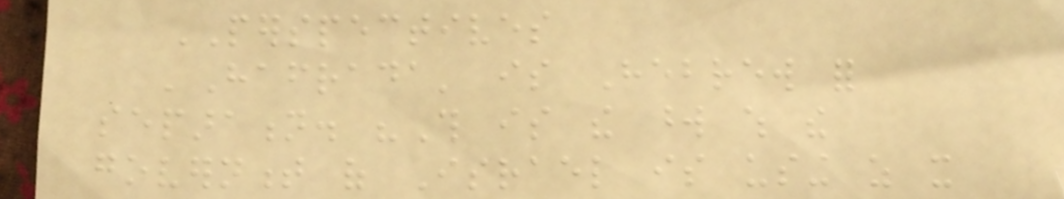PERSPECTIVES
'Hafrada' is Hebrew for
separation. "This is the word which the
government of Israel is using as it
